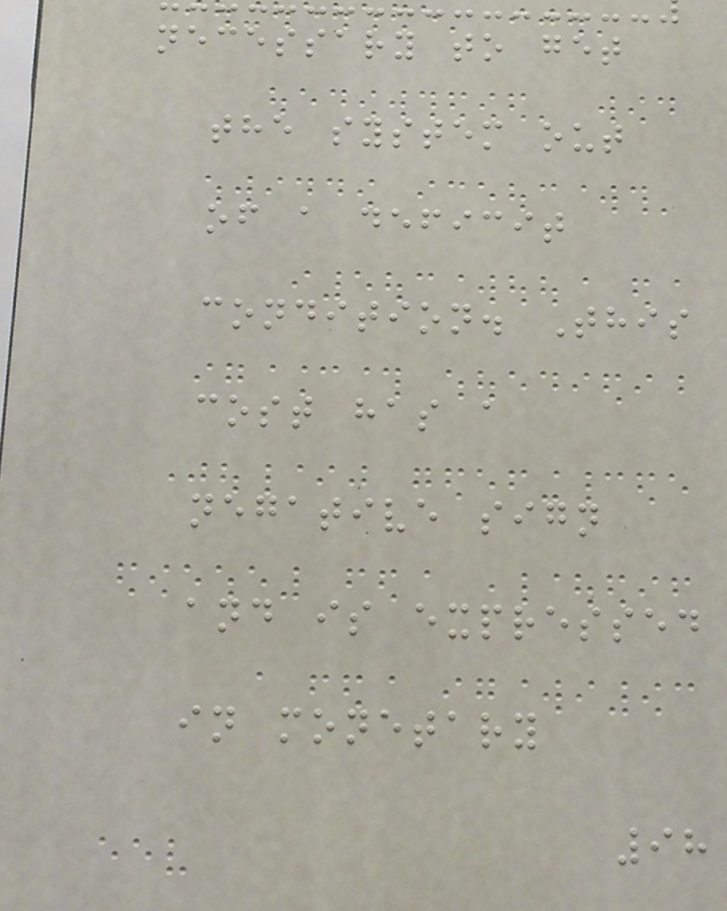necessary to get
the system out
of a deficit
condition. This
cost has a
negative sign
and is expressed
in monetary
98
